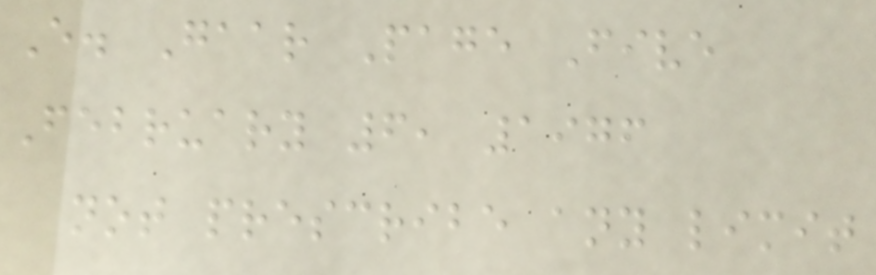E. Gaar Page Five
February 6, 1976
not prescribe any limit
